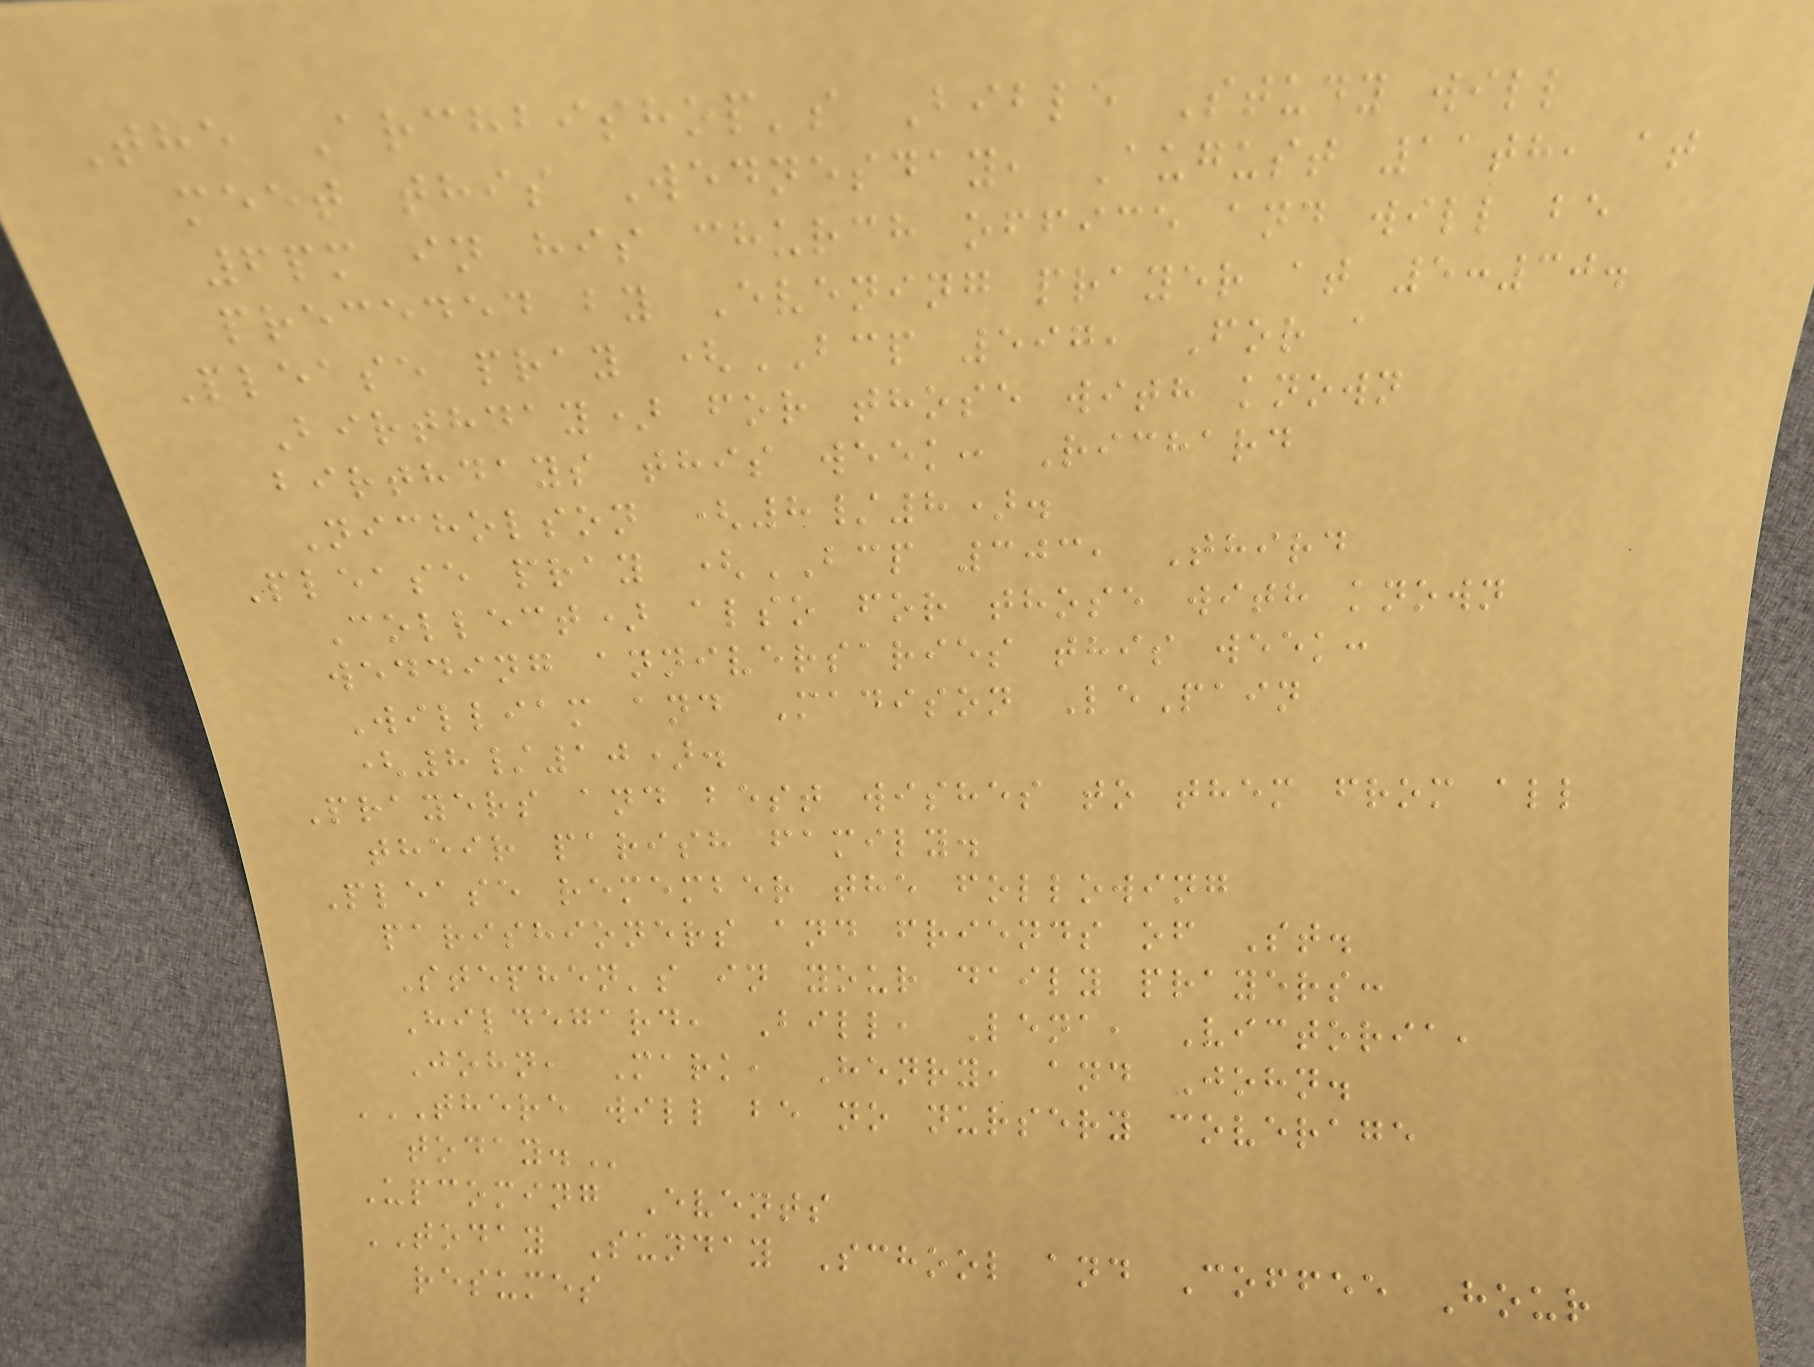The Archbishop's Bible Study will
meet this Wednesday, August 11th, at
6pm in his church office and will be
preceded by Evening prayer at 5:30.
Please pray (BCP 597, For a
Birthday) for those with known
birthdays this week: Richard
Nicholson (8/8).
Please pray (BCP 303, Third
Collect) also for those with known
wedding anniversaries this week:
William and Madison LePain
(8/10).
Prayers and best wishes to them from all
their parish family.
Please remember the following
parishioners and friends of St.
Stephen's in your daily prayers:
Hildegard, Bill, Lena, Victoria,
John, Mark, Henry, and John.
THERE WILL BE NO NURSERY COVERAGE
TODAY.
Upcoming Events
TODAY Sunday School and Coffee Hour
resumes
